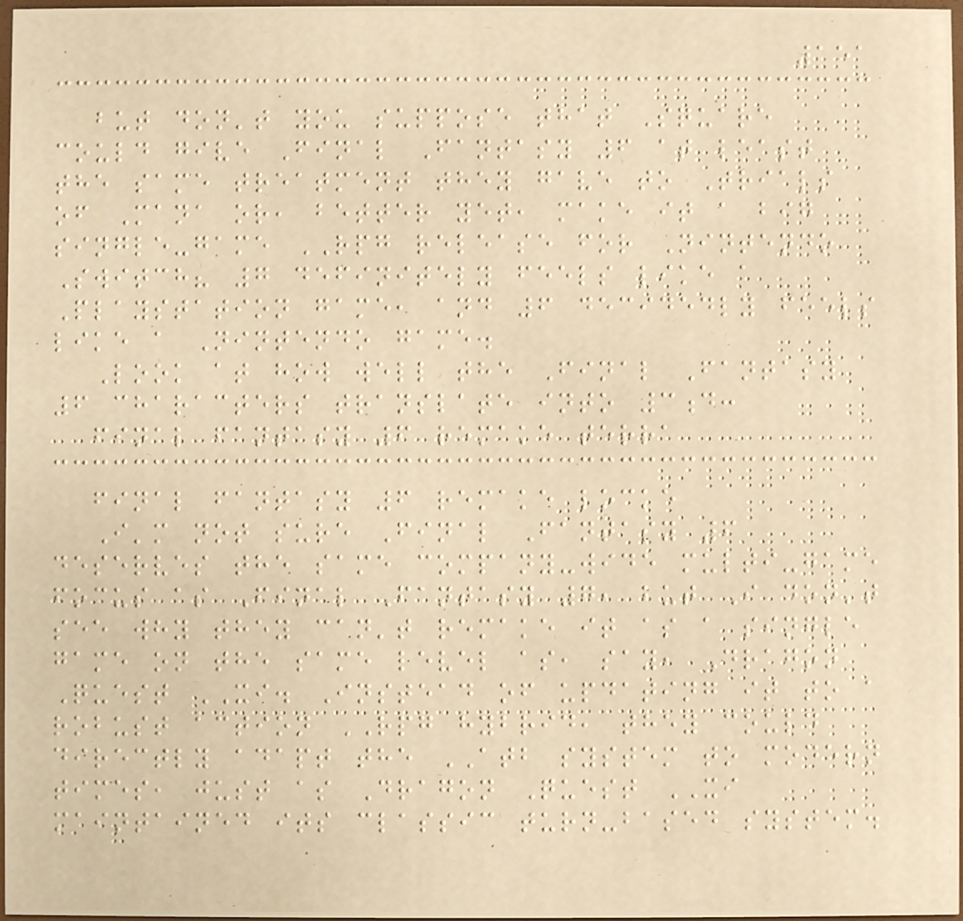151
but don't you suppose that Square
could give Final Fantasy 6 at least
the same treatment they gave to Trials
of Mana or, better yet, make it a big
single-game RPG release for Nintendo
Switch? 7 definitely feels like a
Playstation game, and 6 decidedly feels
like a Nintendo game.
Look at how well the Final Fantasy
6 characters translate into 3d:
final fantasy 6 remake terra
final fantasy 6 remake locke
I'm not sure Final Fantasy 6
deserves the same company-wide multi-game
focus as Final Fantasy 7, but I don't
see why they can't remake it as a single
game on the same level as, say, Dragon
Quest XI. Instead of updating it to a
robust action RPG hybrid, they could
directly adapt the ATB system to modern
times, just as Dragon Quest XI
maintained its classic turn-based system.
